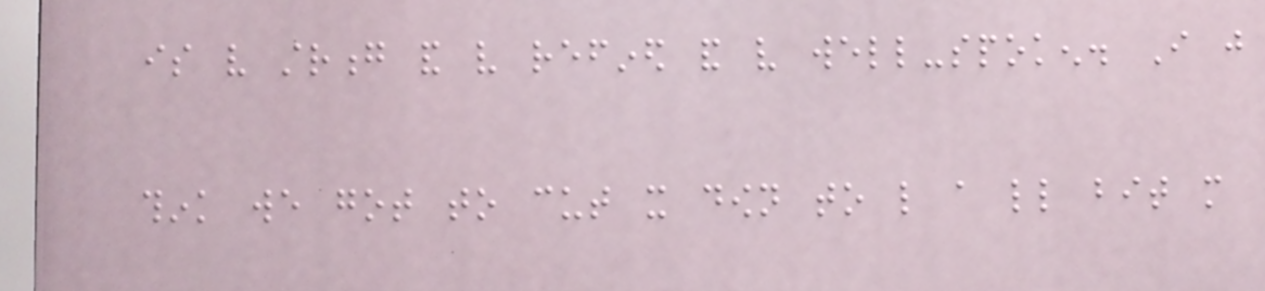is very strong and very refined and very well-spoken. I just
think we got to cut it down to like a little bit more
